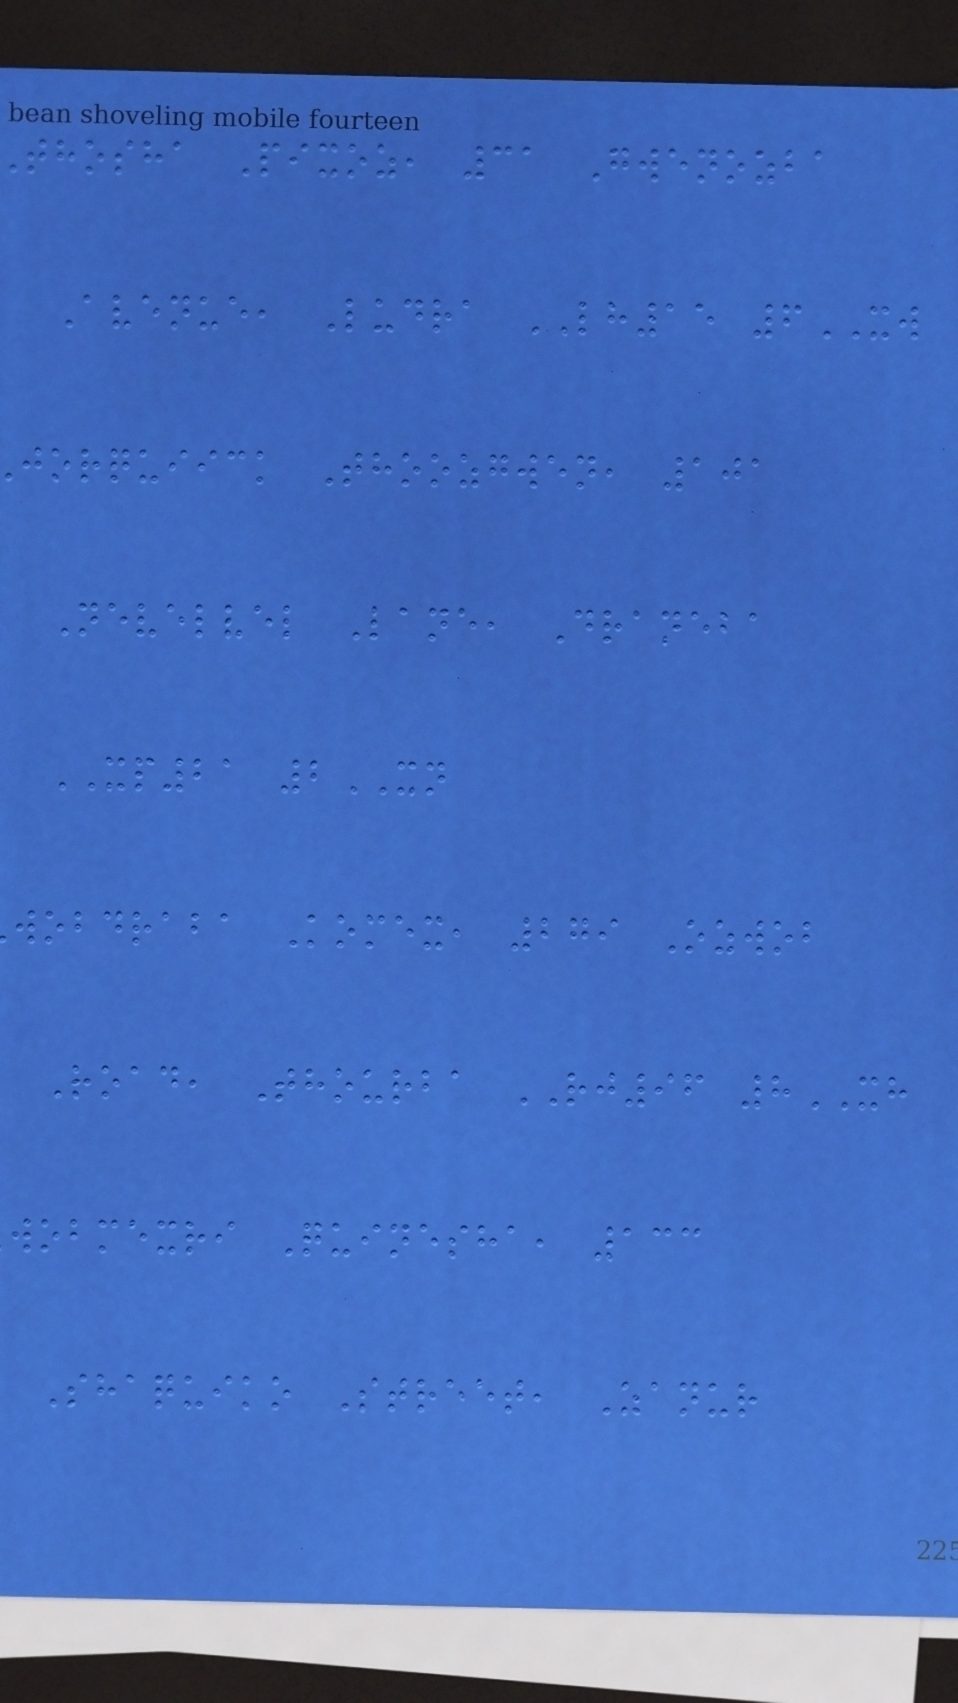thosha Pixoz, 31 Gwenozba
Avenue, Ludra LH15 6XW
jorquiick Thoozgwen, 101
Nevelvel Lane, Draneba
XP21 2XN
wobdraba Komex, 279 Ozwob
Road, Thourba RJ96 8XH
wobmexri Quinesha, 133
Shaquiko Street, Zanur
